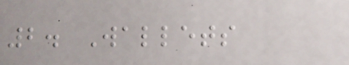2. Wallets
